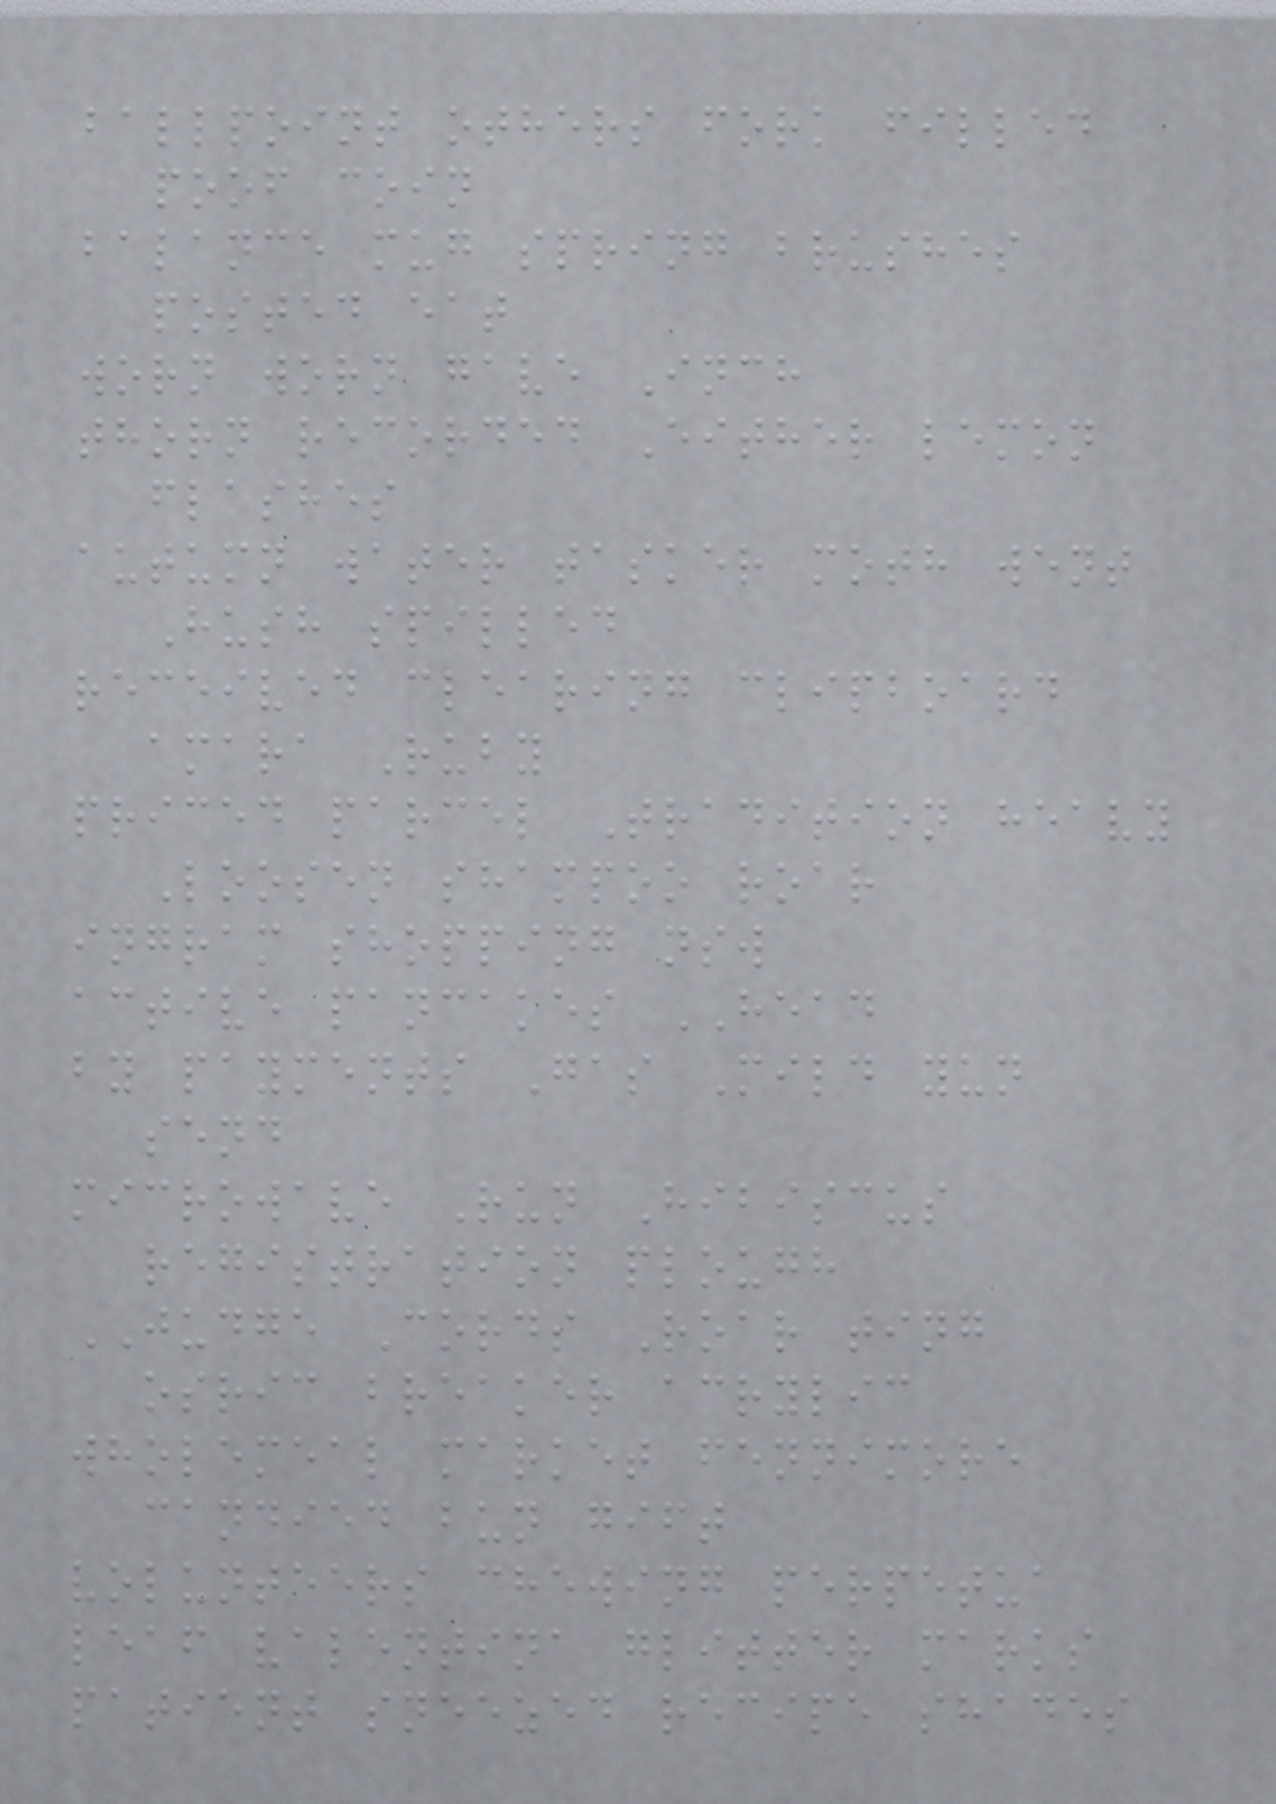ballpoint others fork filled
poof coin
balance mug spring brushes
posted eat
worn worn gave Inch
thorn recorded Either lemon
flashes
autumn water tasker moth went
Hush spilled
received clearing clipboard
amara Ruby
priced parcel Tradition heavy
Loosen shampoo roar
ingram shopping nsw
active pancakes HEAD
by payments Gas Mild yun
send
microwave Run Hibiscus
registration plough
JUDGE Cords Roar ting
osric breaker acrylic
wholemeal market fennimore
candied bun gift
volunteers chewing perpetua
leaf valentina glitter marks
patient sneezed recipe shades
